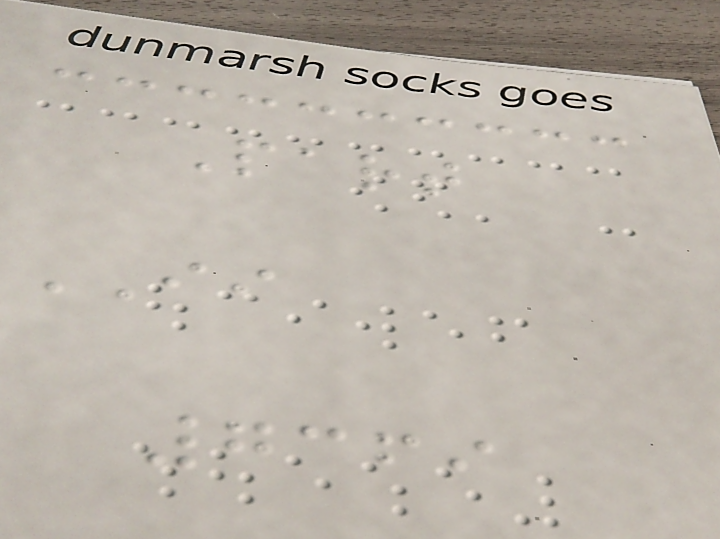Part
II
7369
